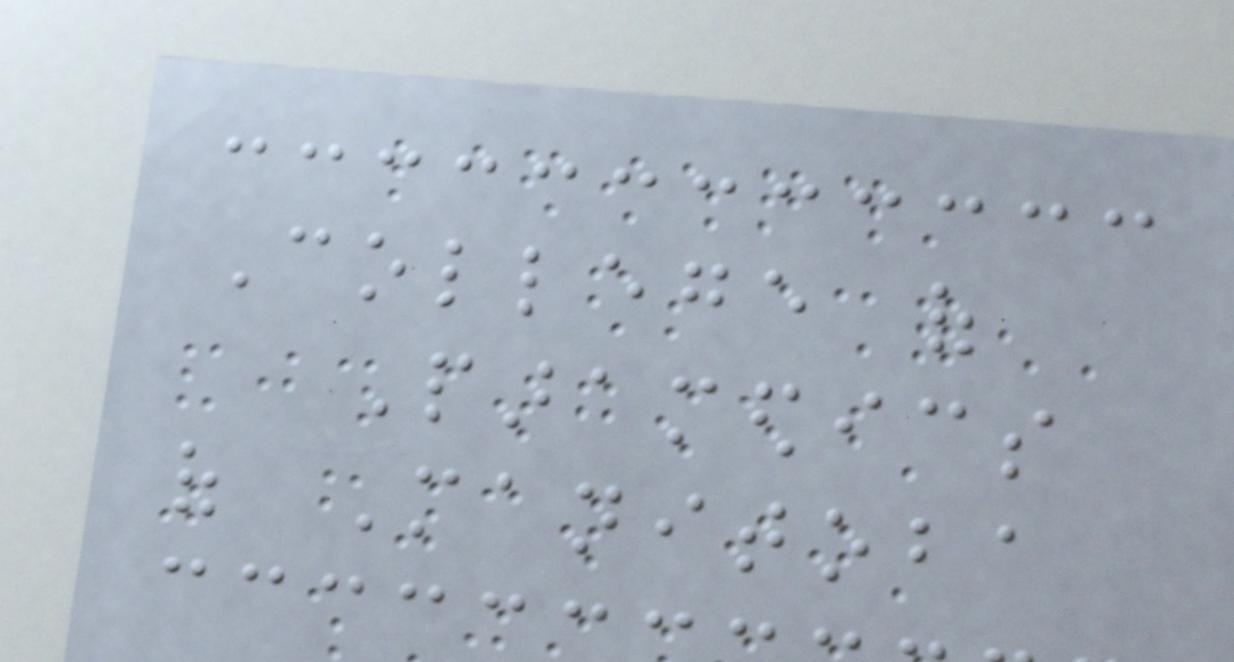College of
Paramedics
of Manitoba
